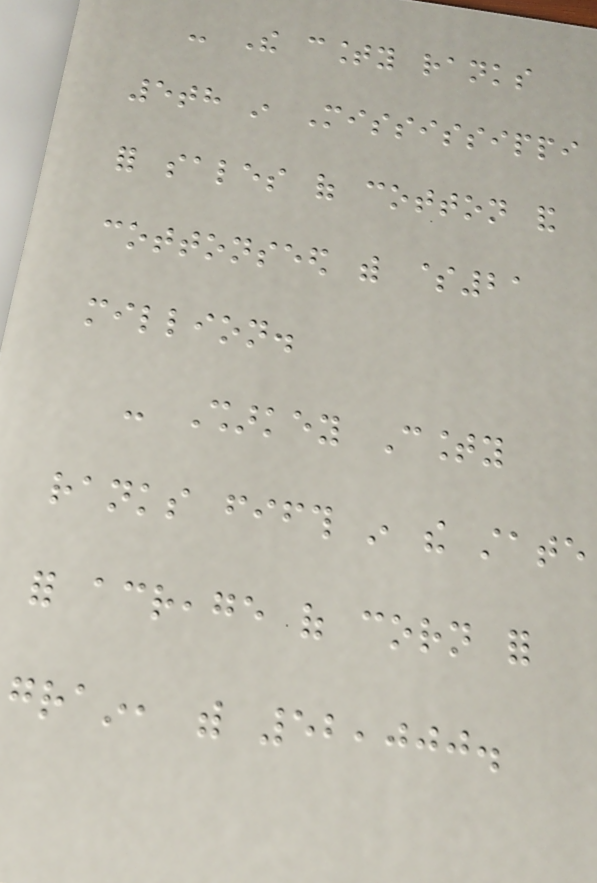- The county ranks
5th in Mississippi
for sales of cotton and
cottonseed with $21
million.
- Sharkey County
ranks fifth in the state
for acreage of corn for
grain, with 52,000.
